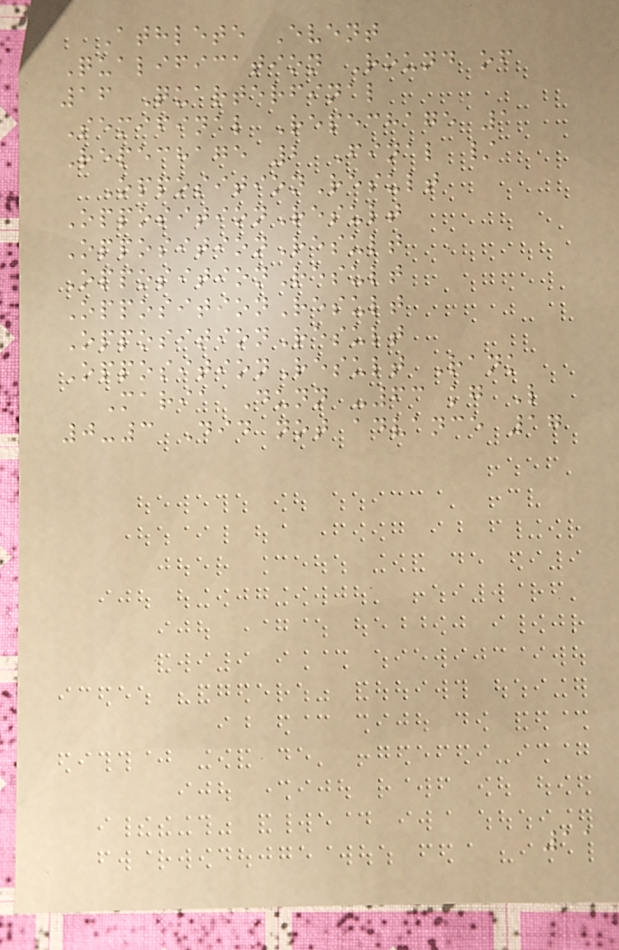Athlete Event
Qualification Round of
16 Quarterfinal
Semifinal Repechage 1
Repechage 2 Final /
OppositionResult
OppositionResult
OppositionResult
OppositionResult
OppositionResult
OppositionResult
OppositionResult Rank
Maria Dunn -63 kg L
0-3 Did not advance 17
11
